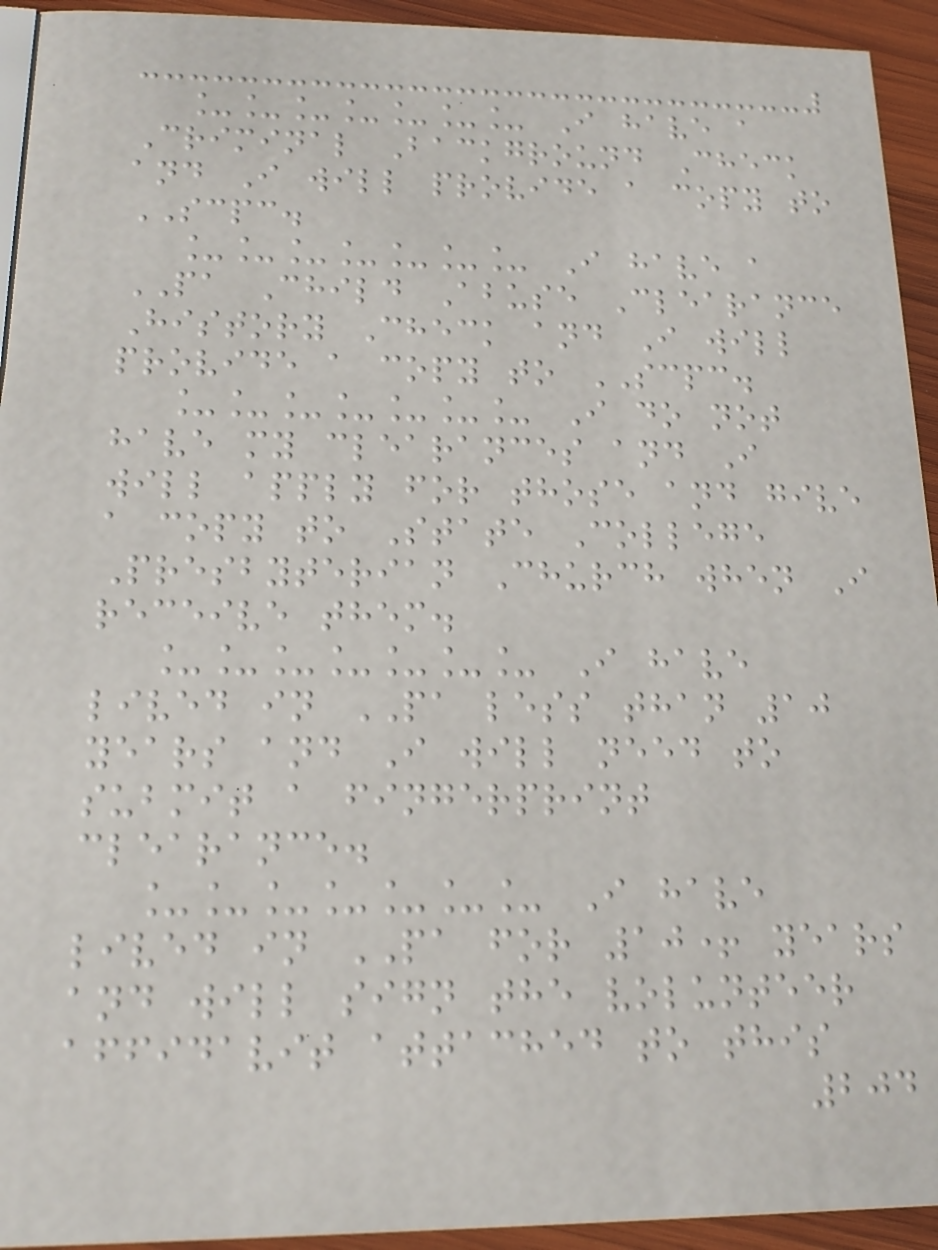_______ I have a
Criminal Background Check
and I will provide a copy to
SCPC.
_______ I have a
PA Child Abuse Clearance
History Check and I will
provide a copy to SCPC.
_______ I do not
have my clearances and I
will apply for those and give
a copy to State College
Presbyterian Church when I
receive them.
_______ I have
lived in PA less than 10
years and I will need to
submit a fingerprint
clearance.
_______ I have
lived in PA for 10+ years
and will sign the volunteer
affidavit attached to this
204
